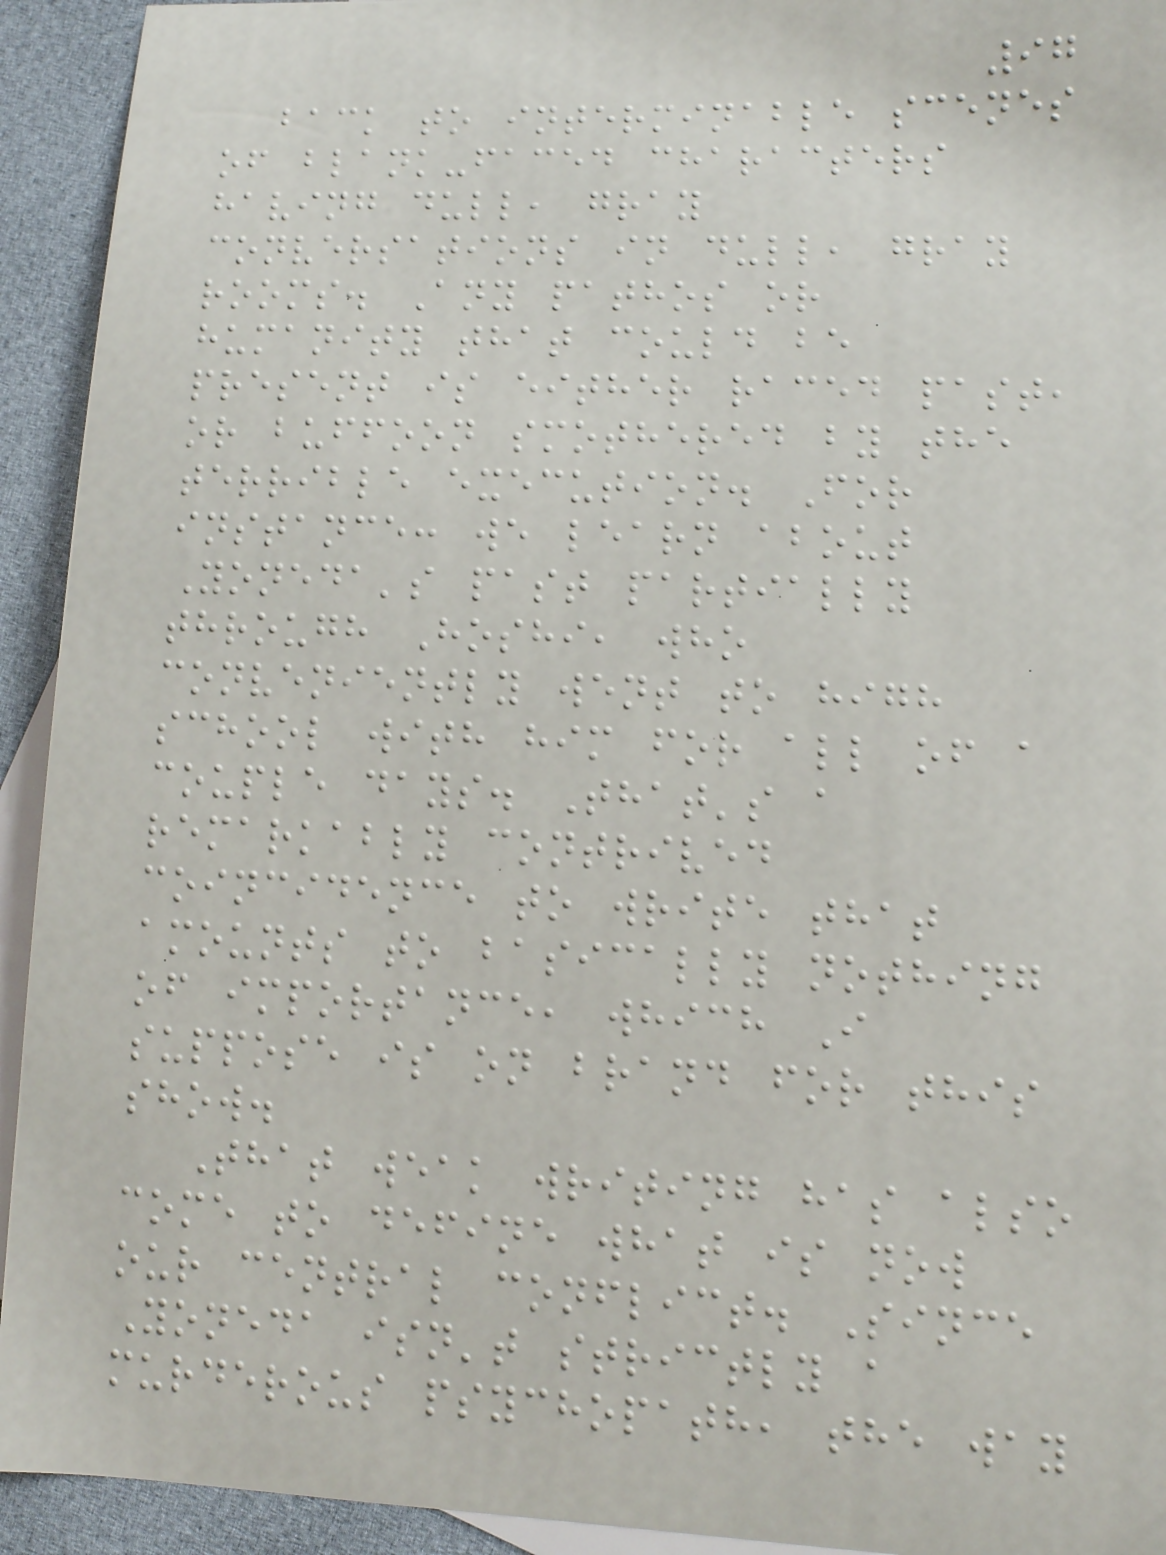97
back to interminable scenes
of blank-faced characters
having dull, gray
conversations in dull, gray
rooms. Any pathos or
humanity that could be
present is either raced past,
or buffoon smothered by the
terrible execution. For
instance: we learn about
Yoneda's past partially
through Hoshi, who
conveniently went to high
school with him for all of a
couple days. That's a
remarkably contrived
coincidence to write that
amounts to basically nothing
of importance, which I
suppose is on brand for this
show.
That weak writing has also
come to define what is now
our central conflict. Since
Yoneda isn't strictly a
murderous psychopath, the way
